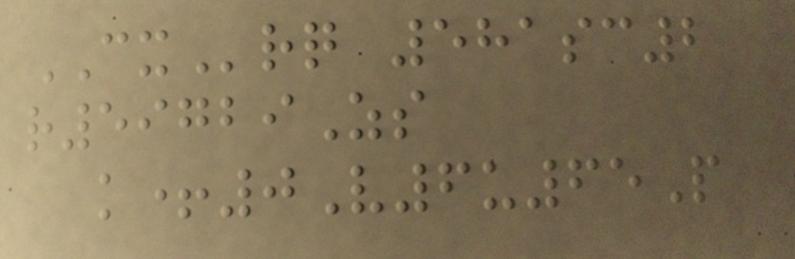CXrq 581sc2
r59729Zs
k+0V6u65P
